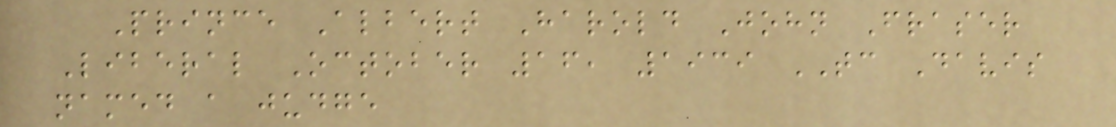Prince Albert Harold John Fraser
Liberal October 16, 1939 TC Davis
named a judge
